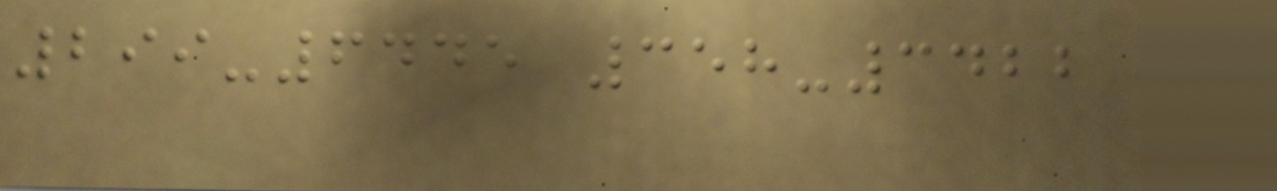299-6445 358-3422
